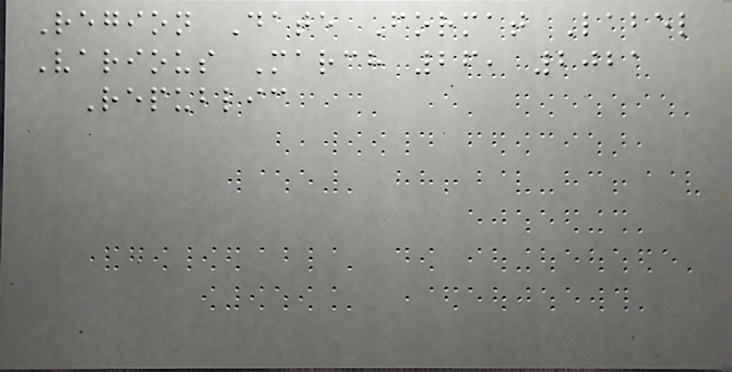Region Date Format Label
Various March 26, 2021
Republic
